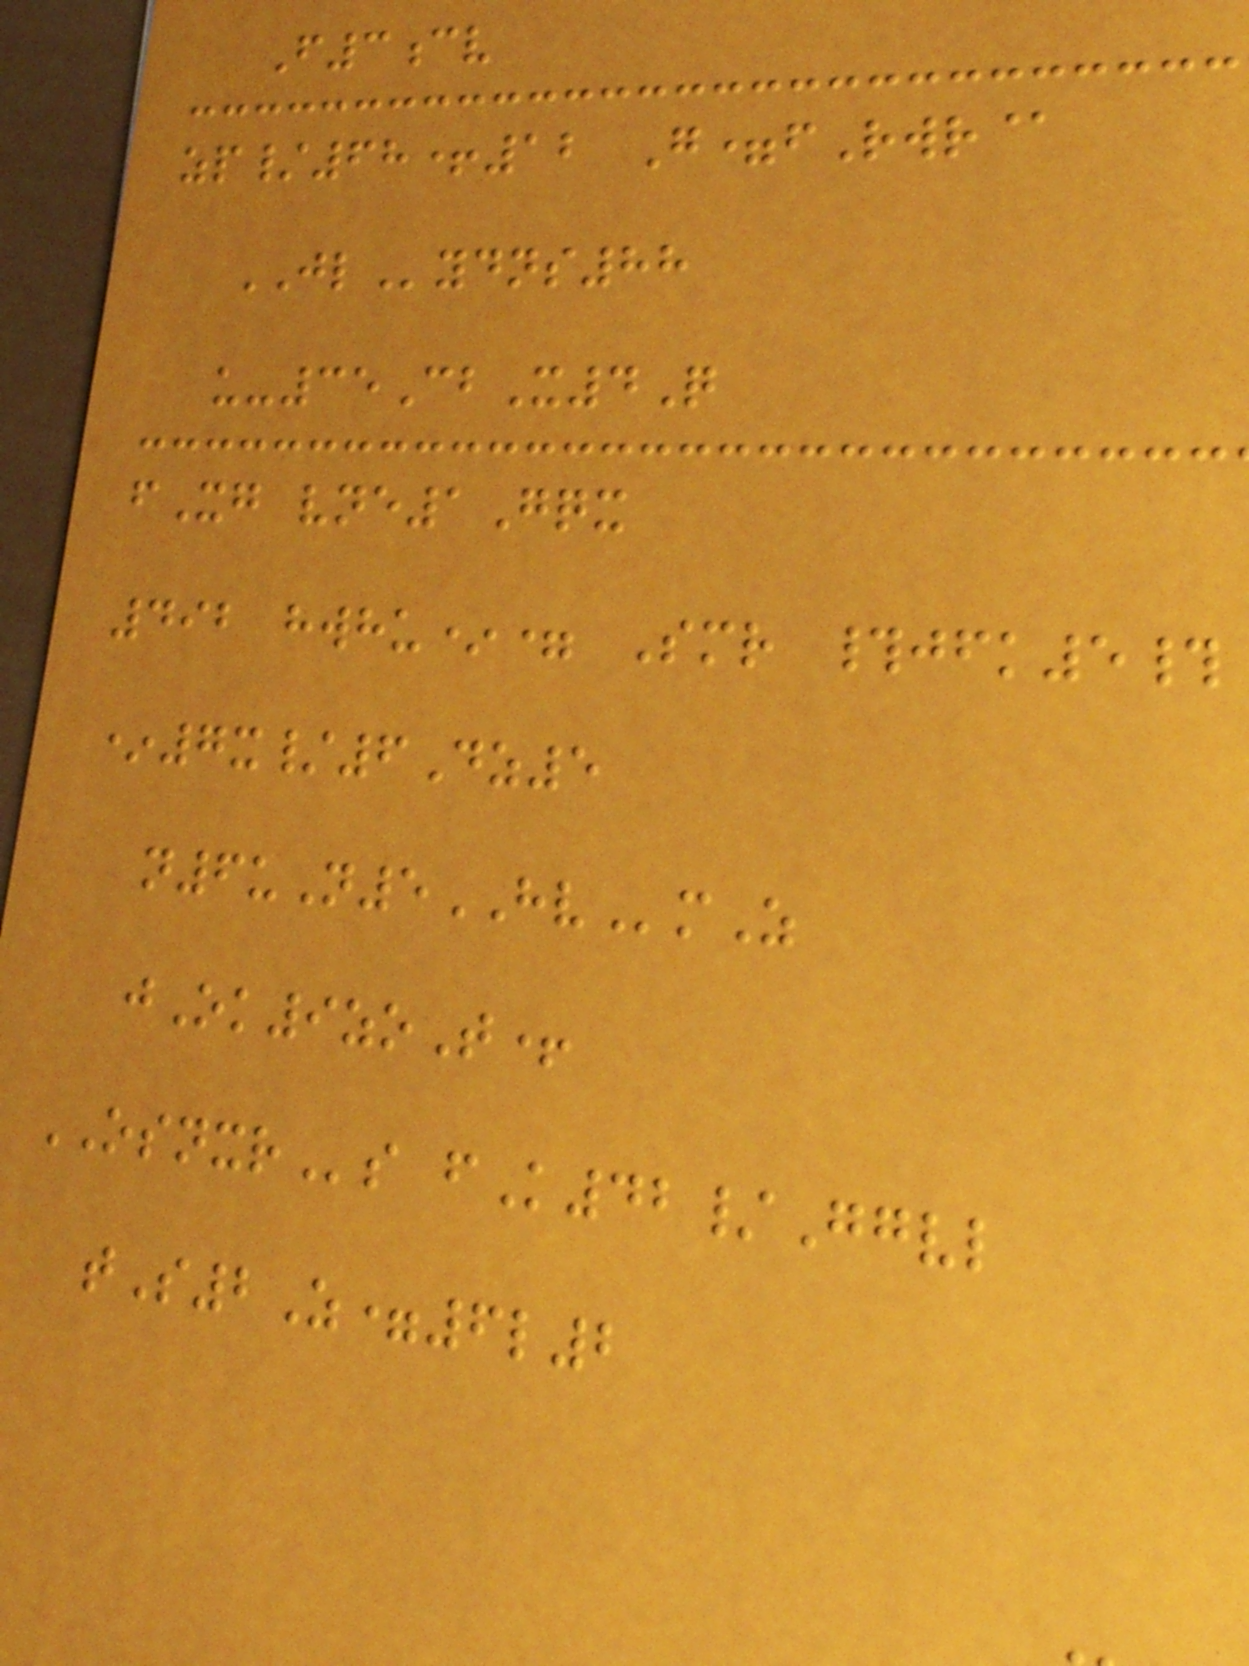F3cv
zp/68+12 G=fRwr@
JLydns88
u-35CbX4Q
fXg vne1Gqx
492 hwhu*= Smr #jfk5#
*7x/6Dz5
n6uN5HVmZ
jOk9zoT+
OSNXRs fK42/Ggvl
tS2Z=6l2
